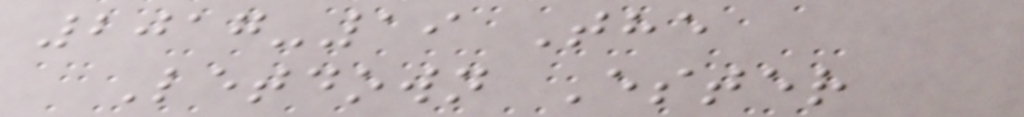2017-19 The
Letdown Ester
